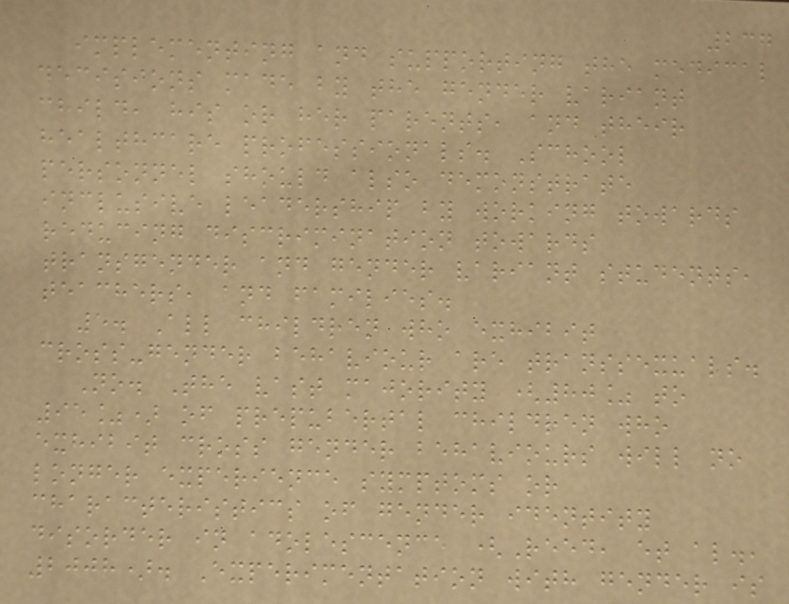237
implementing and supporting the medical
decisions made by the gender variant
child, his or her parents, and their
healthcare professionals. School
personnel should also demonstrate
inclusive leadership by working towards
reducing discrimination towards
transgender and gender variant students,
teachers, and families.
5. All children who exhibit
cross-gender behaviour are transsexuals.
No. The vast majority (80% to
95%) of prepubertal children who
exhibit cross gender behaviours will no
longer experience symptoms or
characteristics of gender identity
disorder in adolescence (Reed, et al.,
2008). Experimentation with gender is
